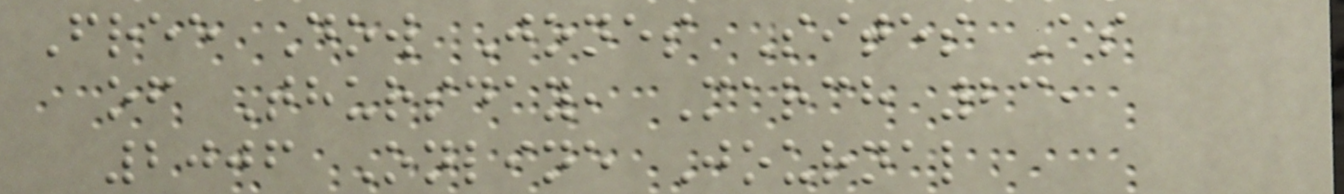Free Dow Jones Sites As
of Thursday, March 23,
2006 Online Journal
